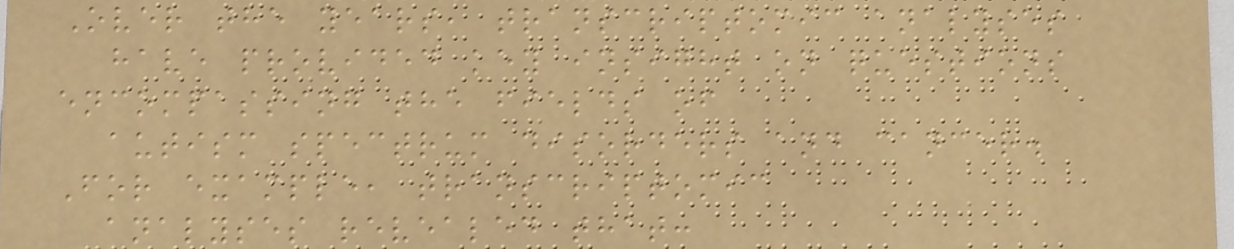Over the years, transcriptomic analyses
have provided key insight on questions
encompassing the fields of
autism spectrum disorders and cancer.
For example, transcriptomic
analyses revealed that:
